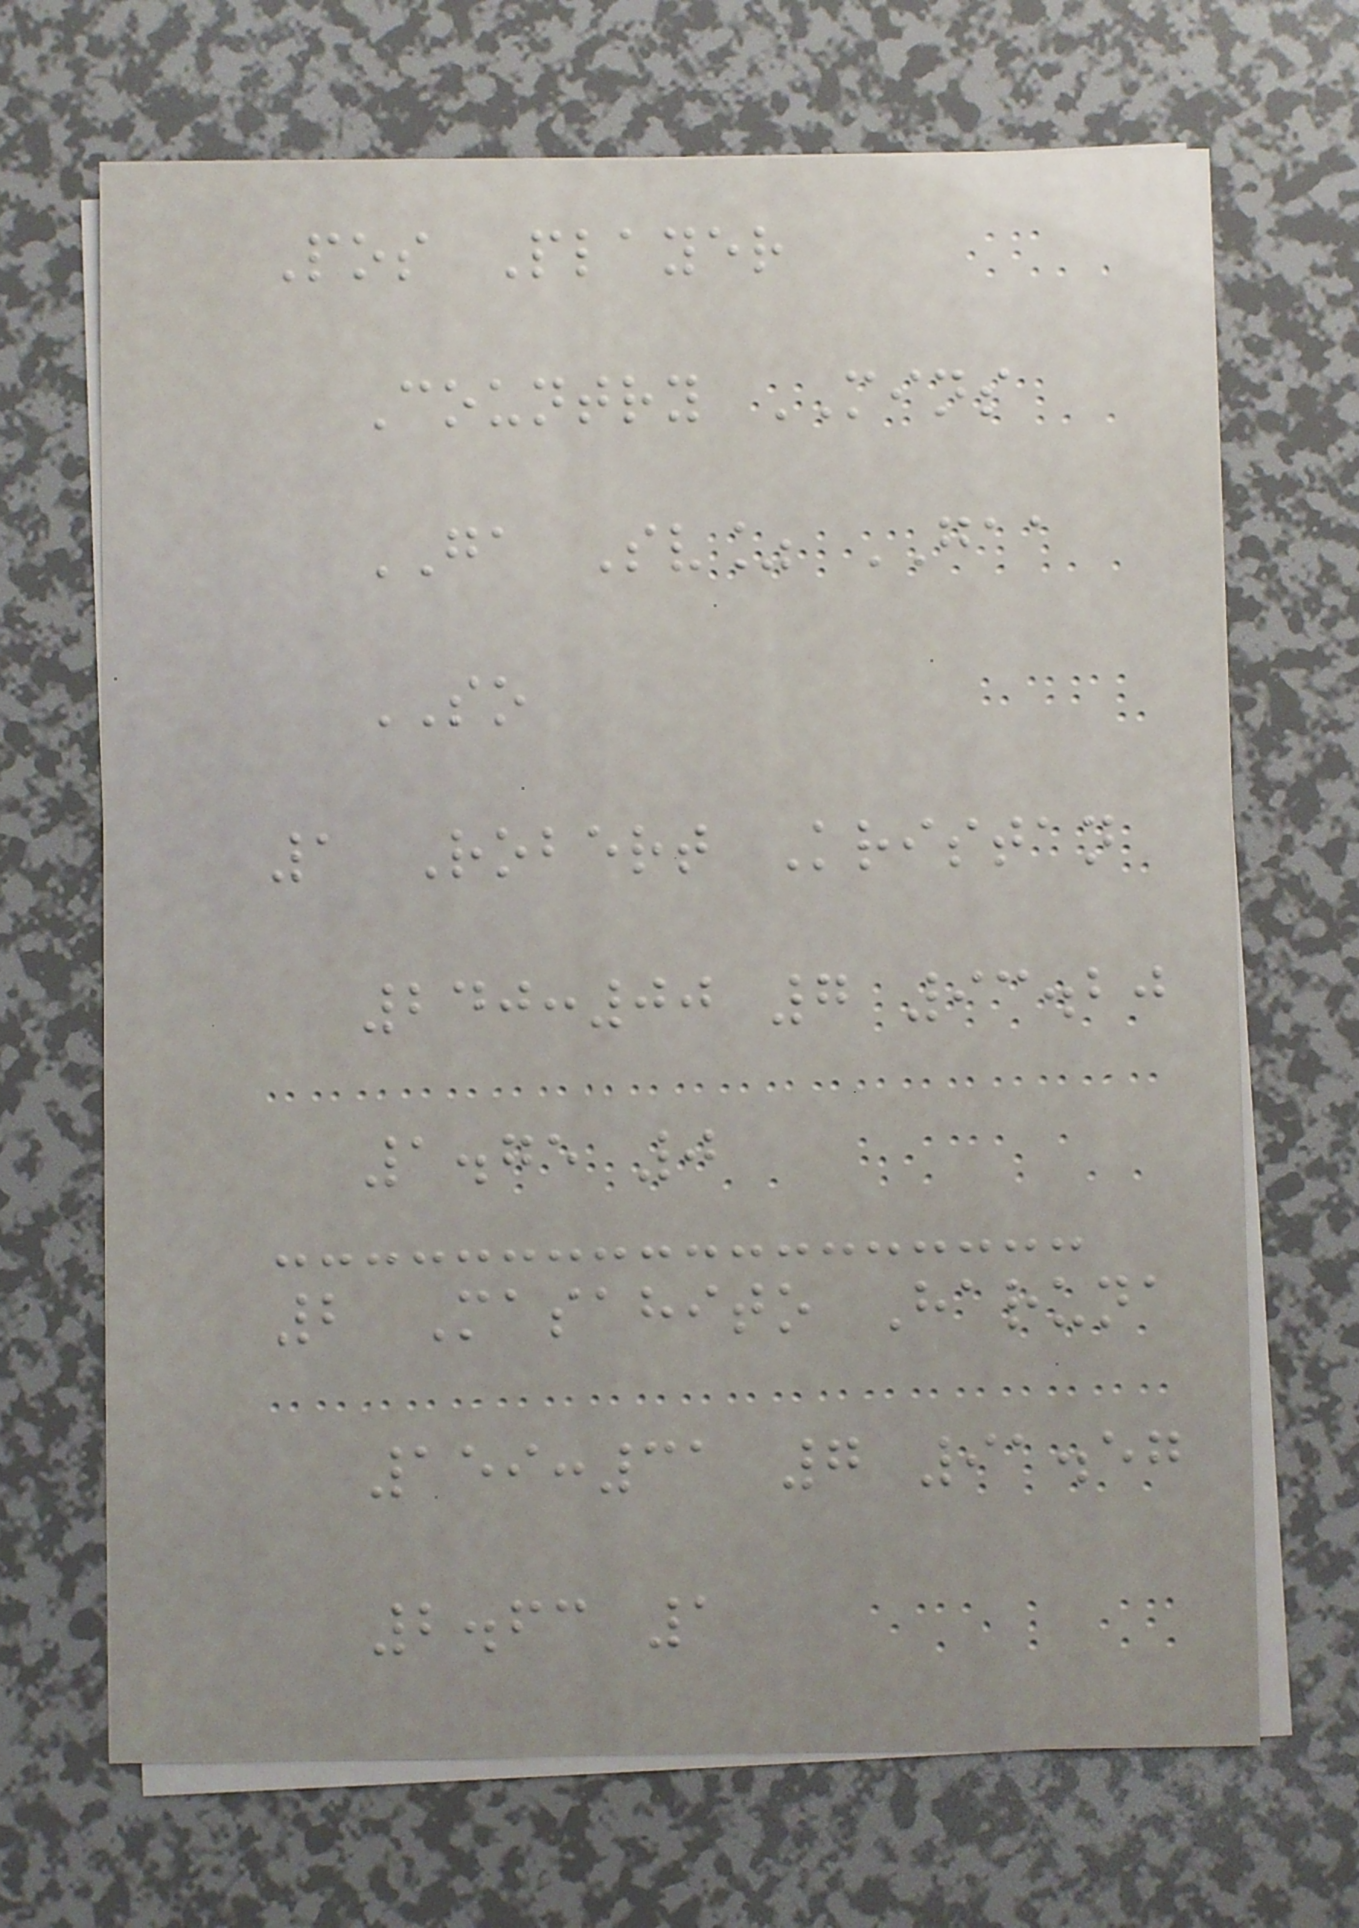Pos Player
Country MINS
GA Sv% GAA
SO
1 Robert Kristan
240:00 7 93.20
1.75 0
2 Masahito Haruna
159:31 7 91.57
2.63 1
